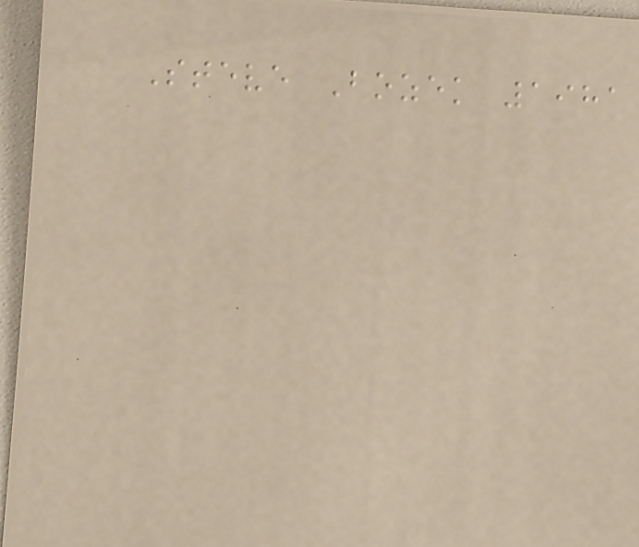Steve Bozek 1981
